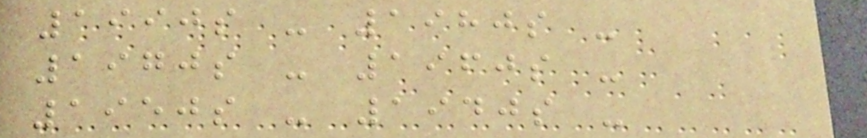1990s - 1980s -
1970s - 1960s -
1950s - 1940s -
